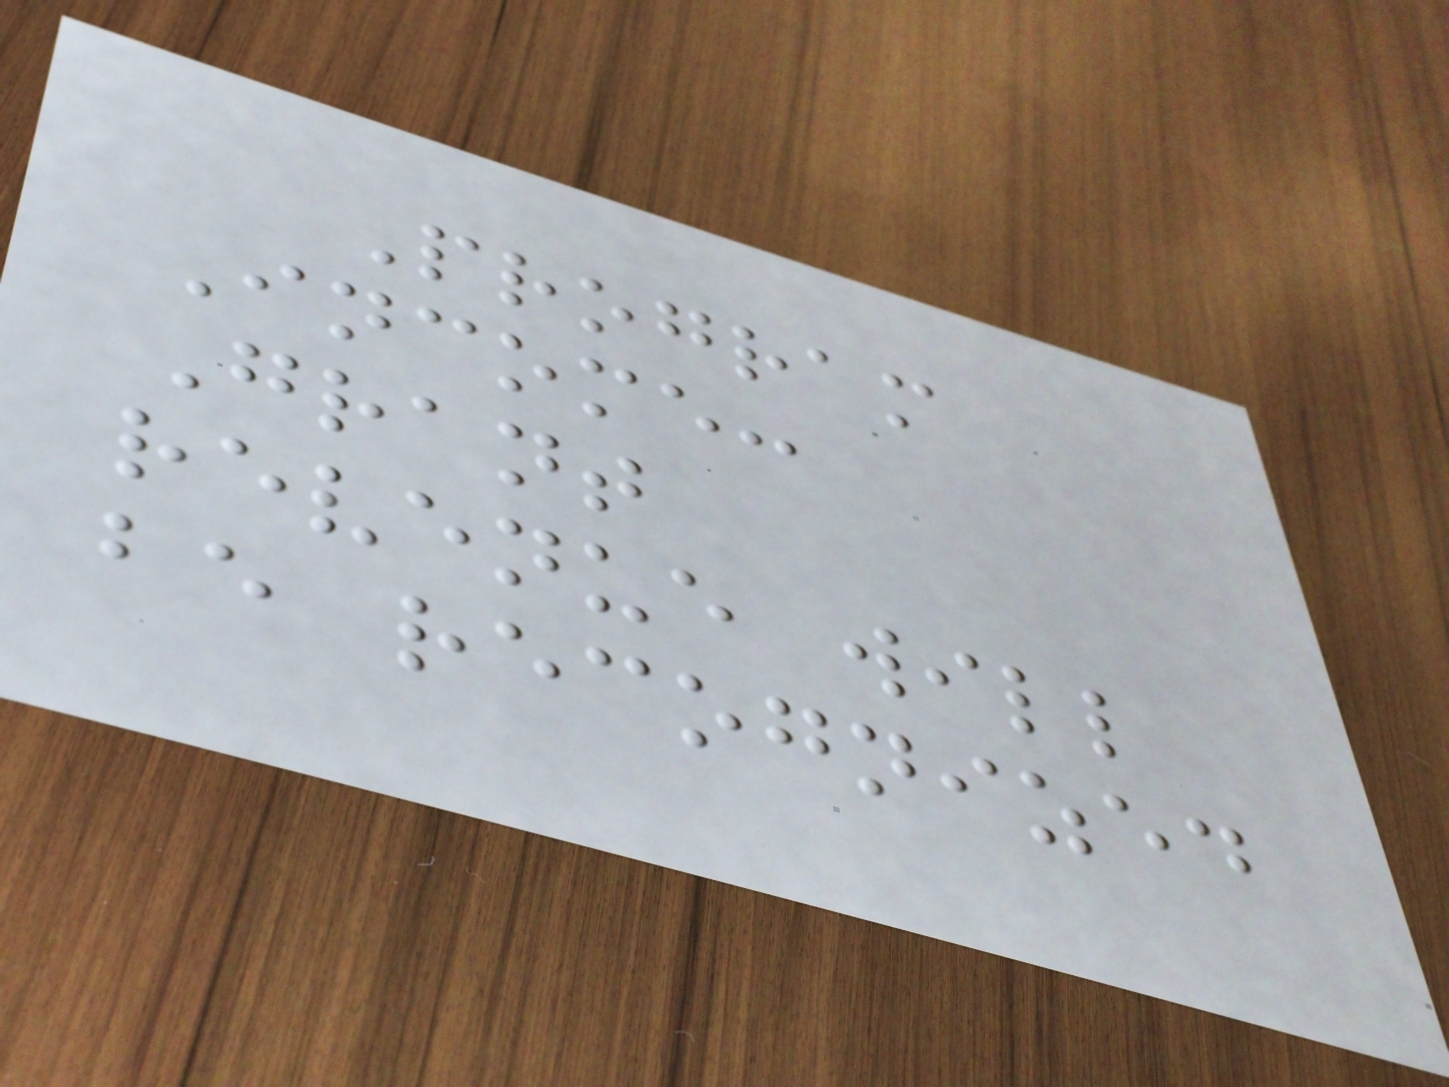Program
Income:
Grant
revenue will
be recognized
